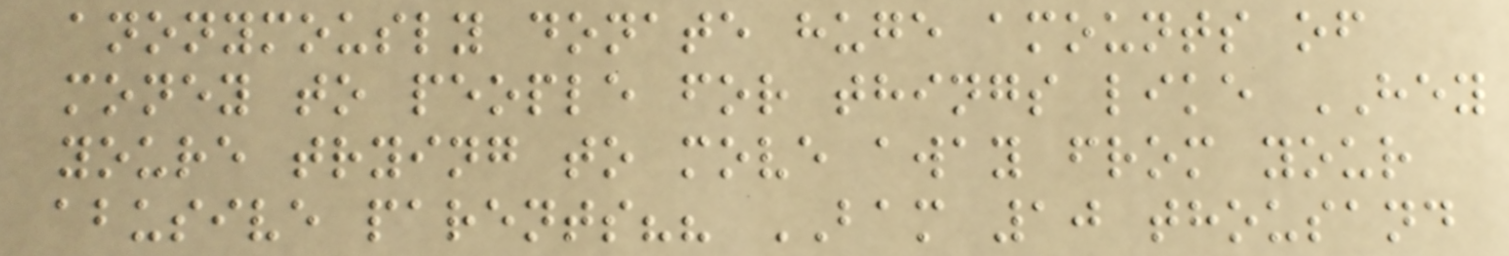anonymously donate huge amounts of
money to people for things like HEY
youre trying to move away from your
abusive parents?? BAM 10 thousand
